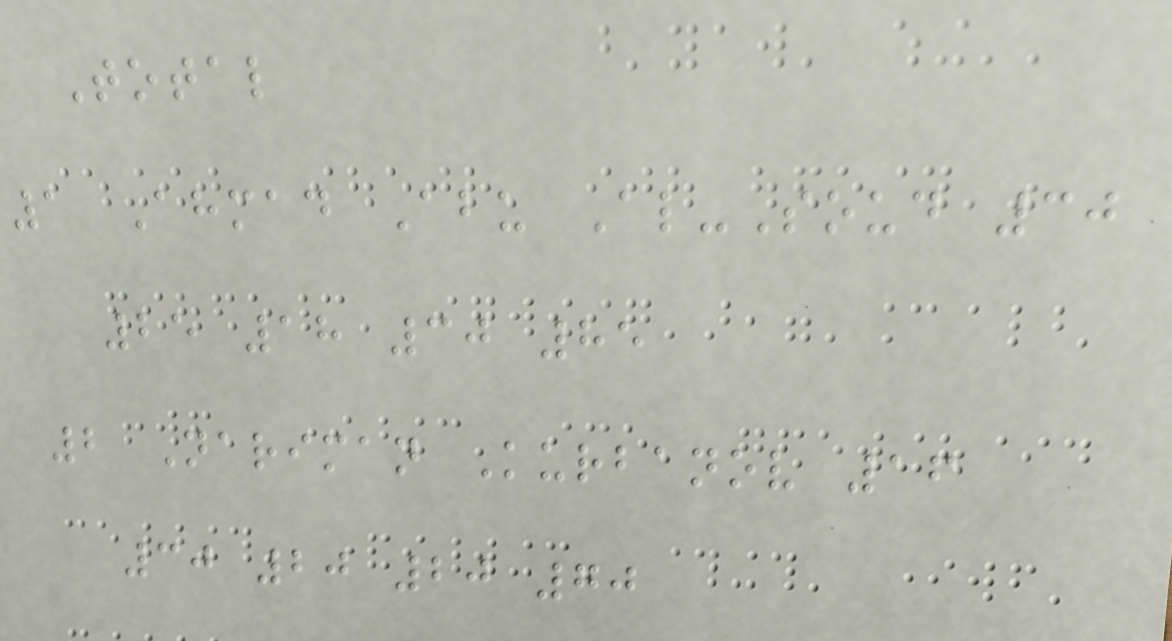Total
1 Ahmad Abu Al-Soud 30
25 18 30 85
2 Nariman Kurbanov 16
30 20 20 70
